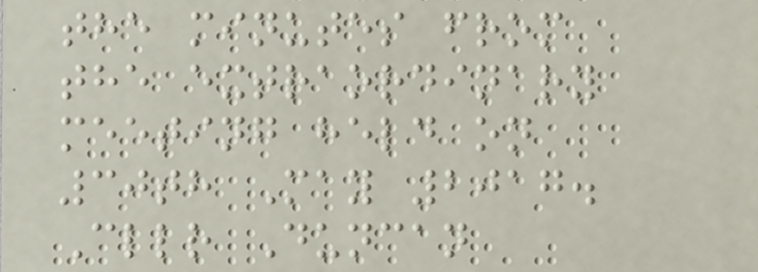the minutes from
the extraordinary
meeting held on
30th May 2017.
Cllr Duncan
